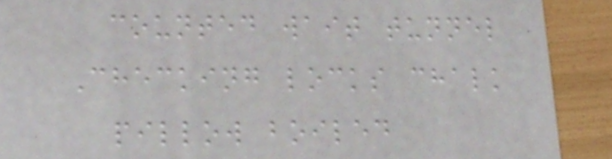counted wait tunnel
Checking locks chalk
pillow boiled
